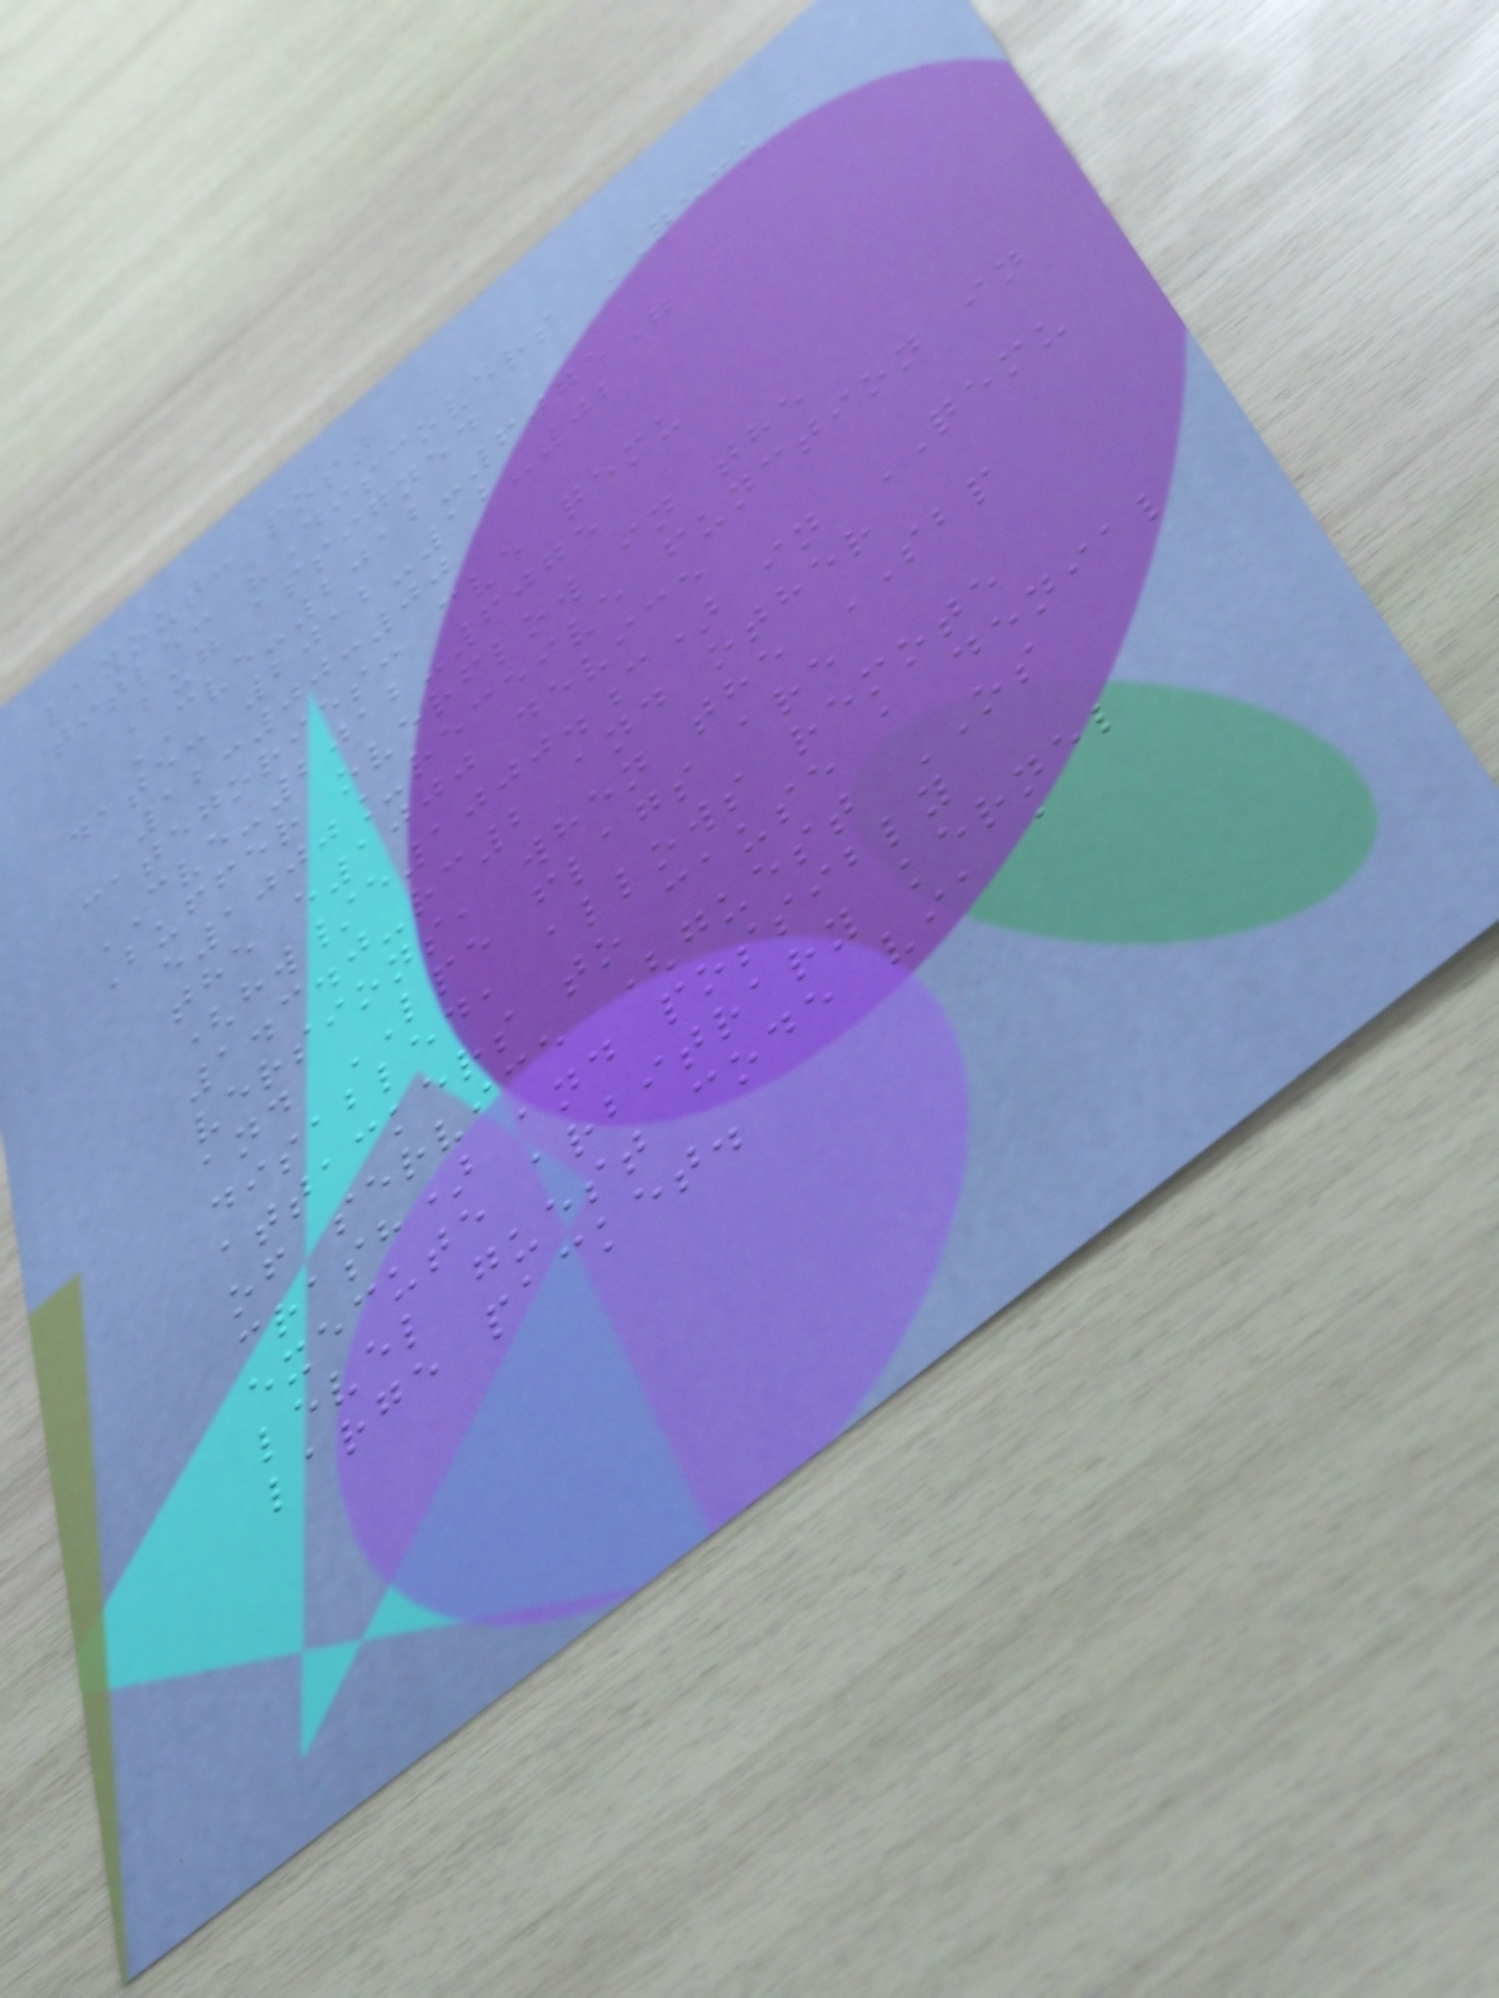layout: post
title: "Discovers QEMU
Bug assigned
CVE-2012-6075"
date: 2012-12-02
12:00:00
categories: cve qemu
CVE-2012-6075
Buffer overflow in the
e1000_receive function in
the e1000 device
(hw/e1000.c) in QEMU
1.3.0-rc2 and other
versions, when the SBP
and LPE flags are
disabled, allows remote
attackers to cause a denial
of service (guest OS
crash) and possibly
execute arbitrary kernel
level guest code via a
large packet.
